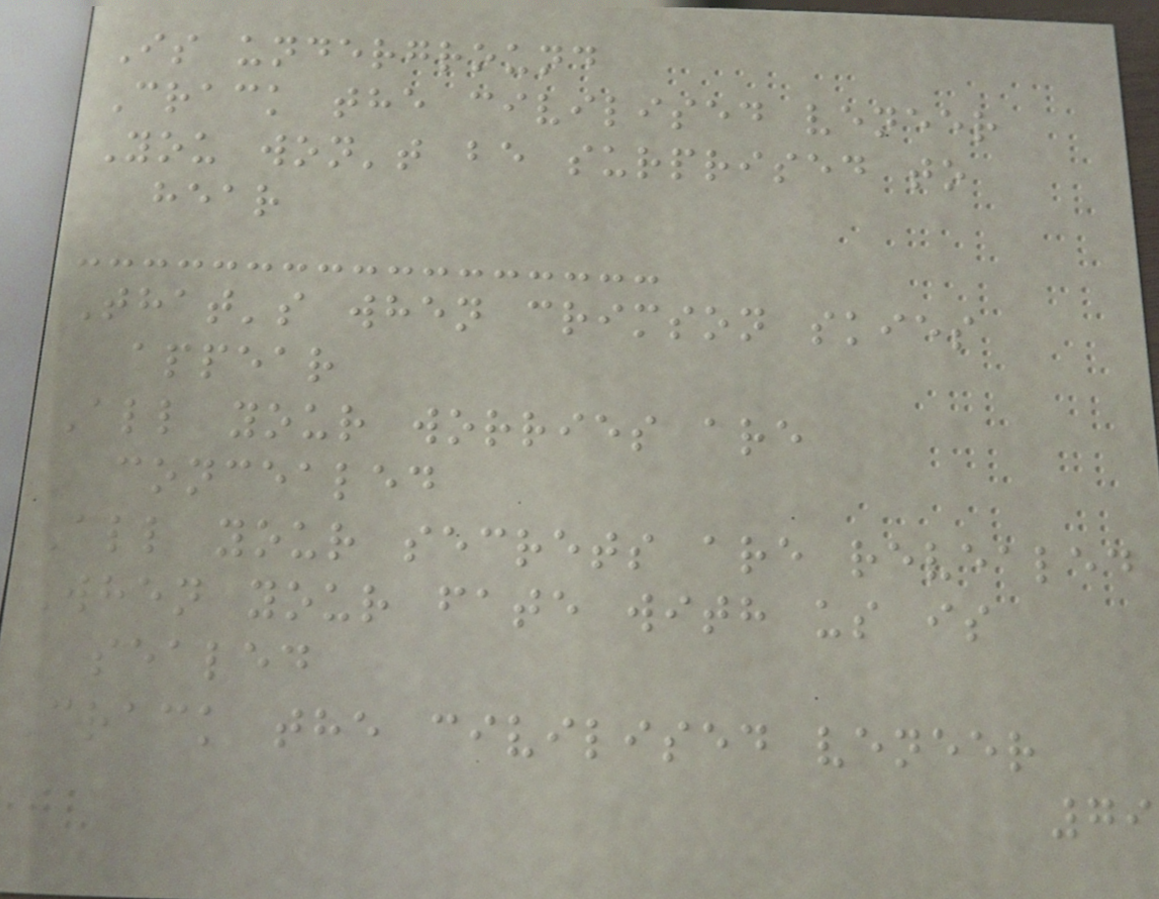Is underground
Crack the civilised veneer
You won't be surprised to
hear
That's when crimson skies
appear
All your worries are
concealed
All your secrets are revealed
When your fate with us is
sealed
Crack the civilised veneer
79
